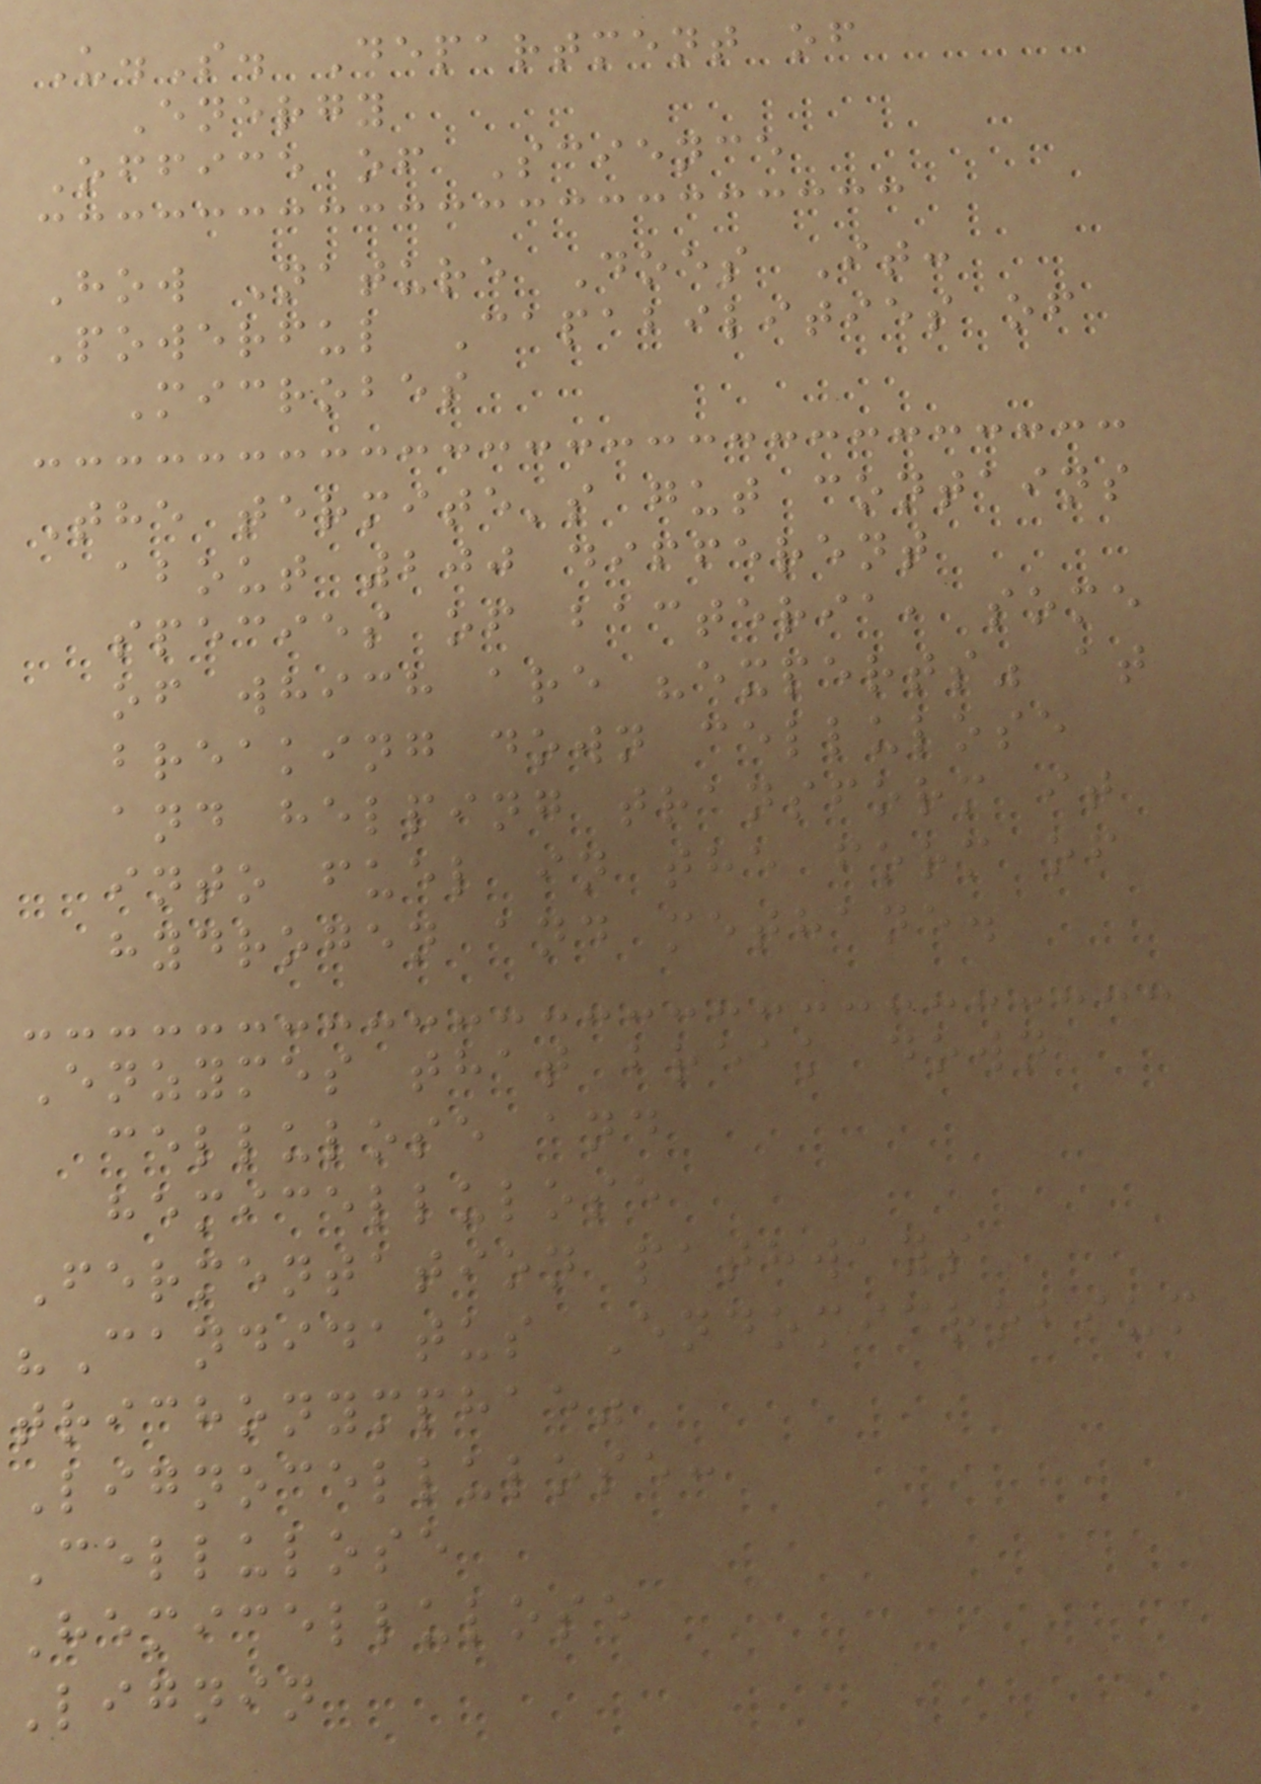U.S. Department of
Energy
Office of Science
How Nature Does It:
Powerful Capabilities of
Microbes
The termite's gut contains
about 200 different
species of bacteria, some
of which are "experts" at
breaking down cellulose
and helping transform it
into fuel in the form of
hydrogen and methane.
Enzymes that break down
cellulose and
hemicellulose
Fermentation pathways
"Candidatus Endomicrobium
trichonymphae"
Lignocellulose:
Cellulose
Hemicellulose
Lignin
